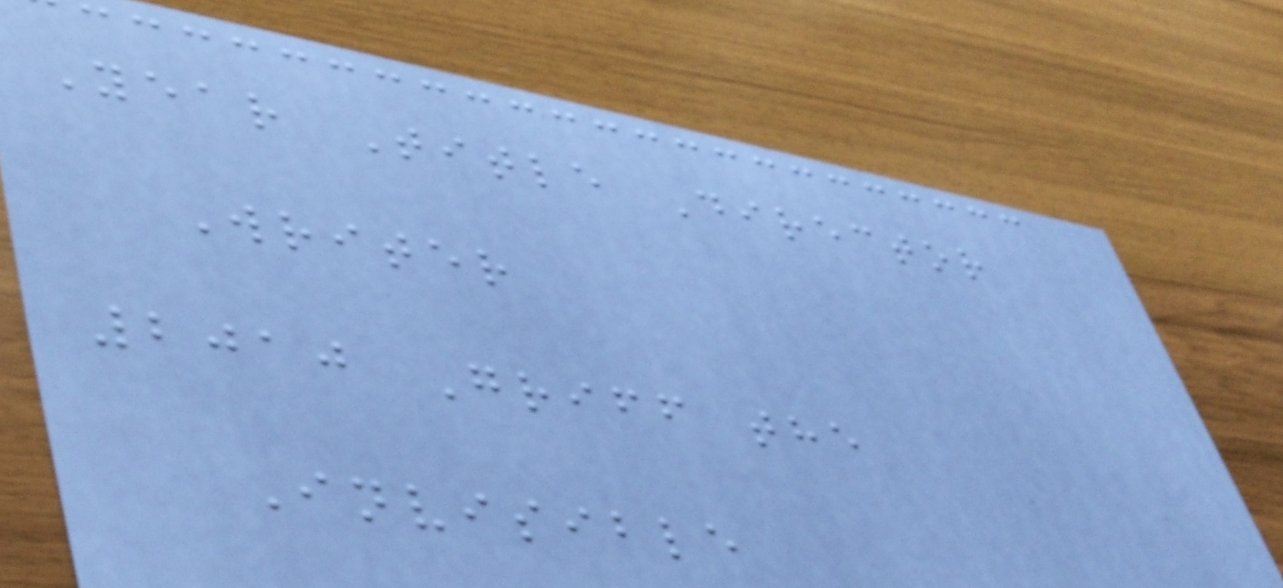Year Title Director
Writer
2010 Griff the
Invisible
